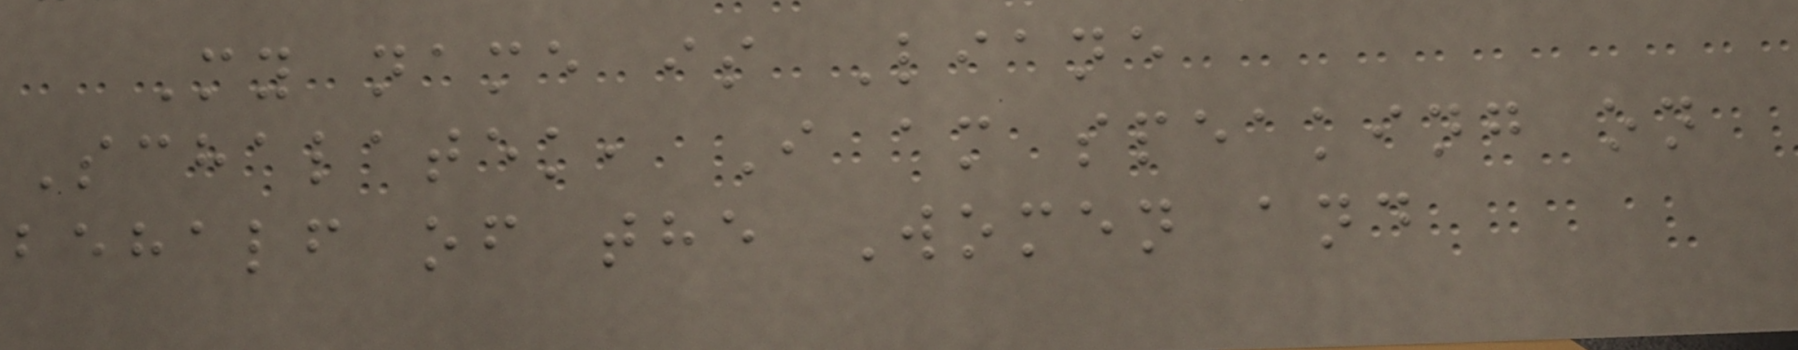My name is Liane
Schalatek, I am speaking on
behalf of the Women and
